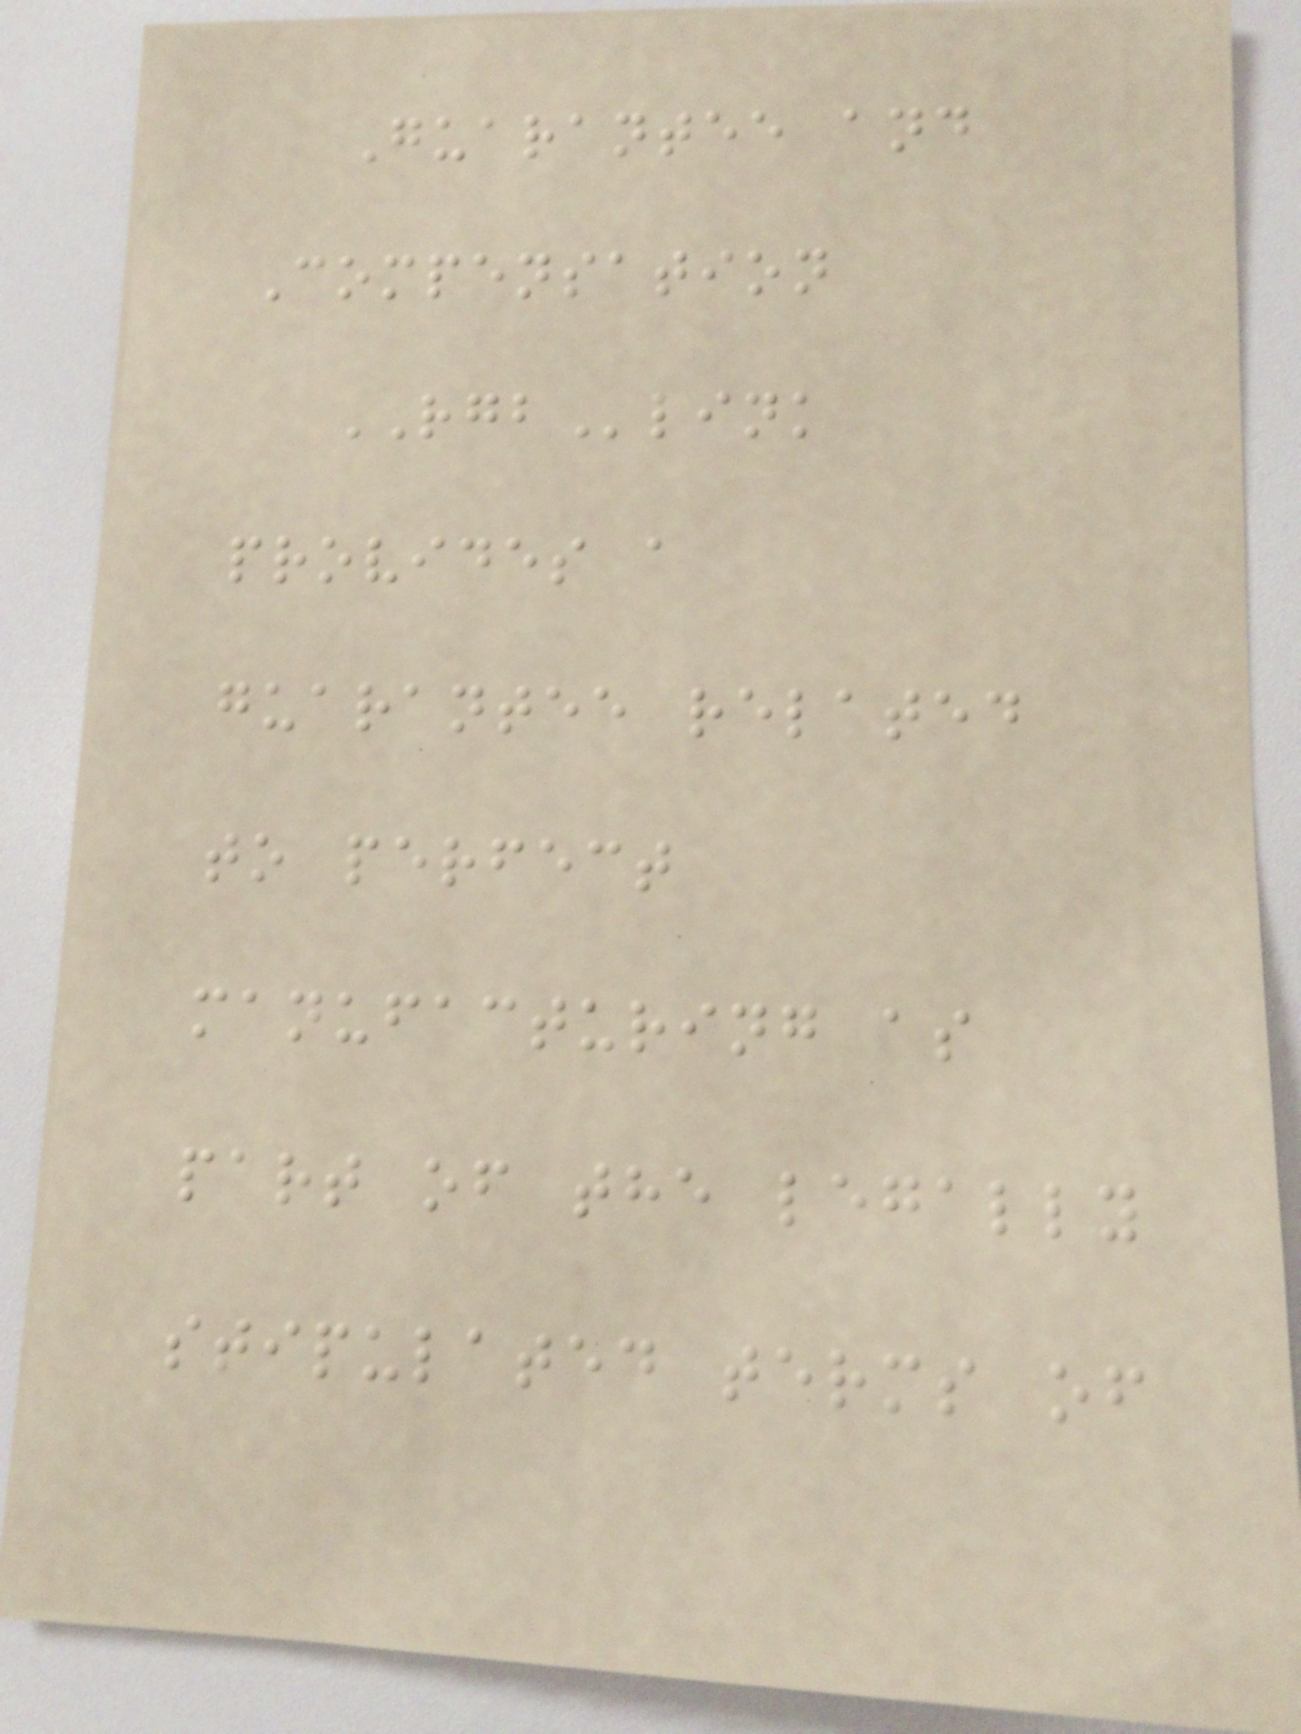Guarantee and
Compensation
RGBlink
provides a
guarantee related
to perfect
manufacturing as
part of the legally
stipulated terms of
